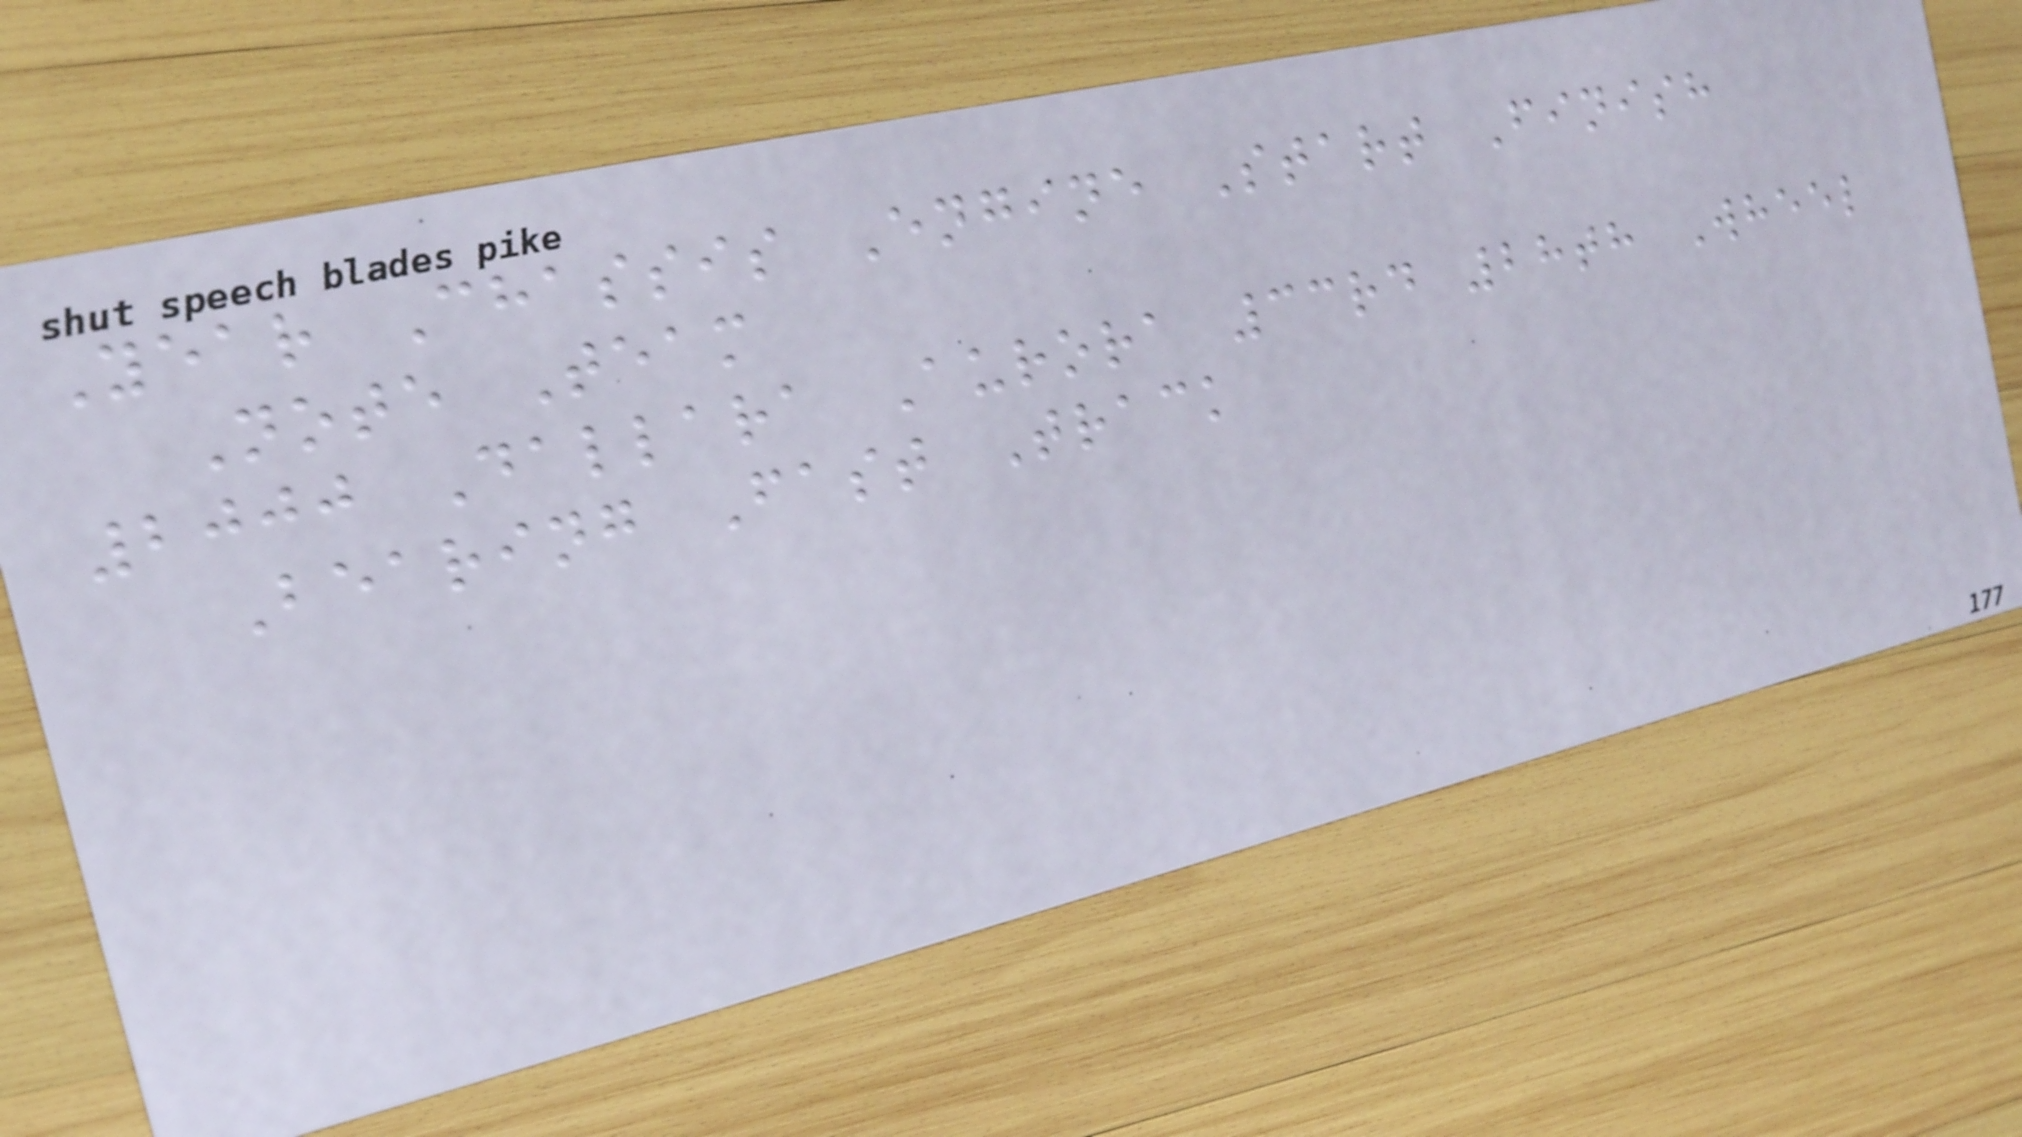Year Chassis Engine Start Finish
Note Team
2000 Dallara Aurora 33rd 28th Wheel
Bearing Fast Track
